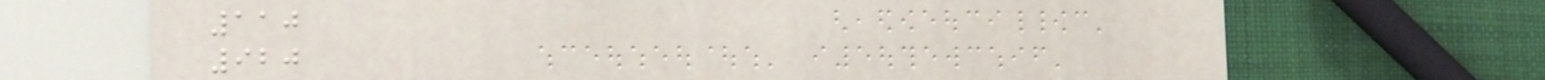110
920
